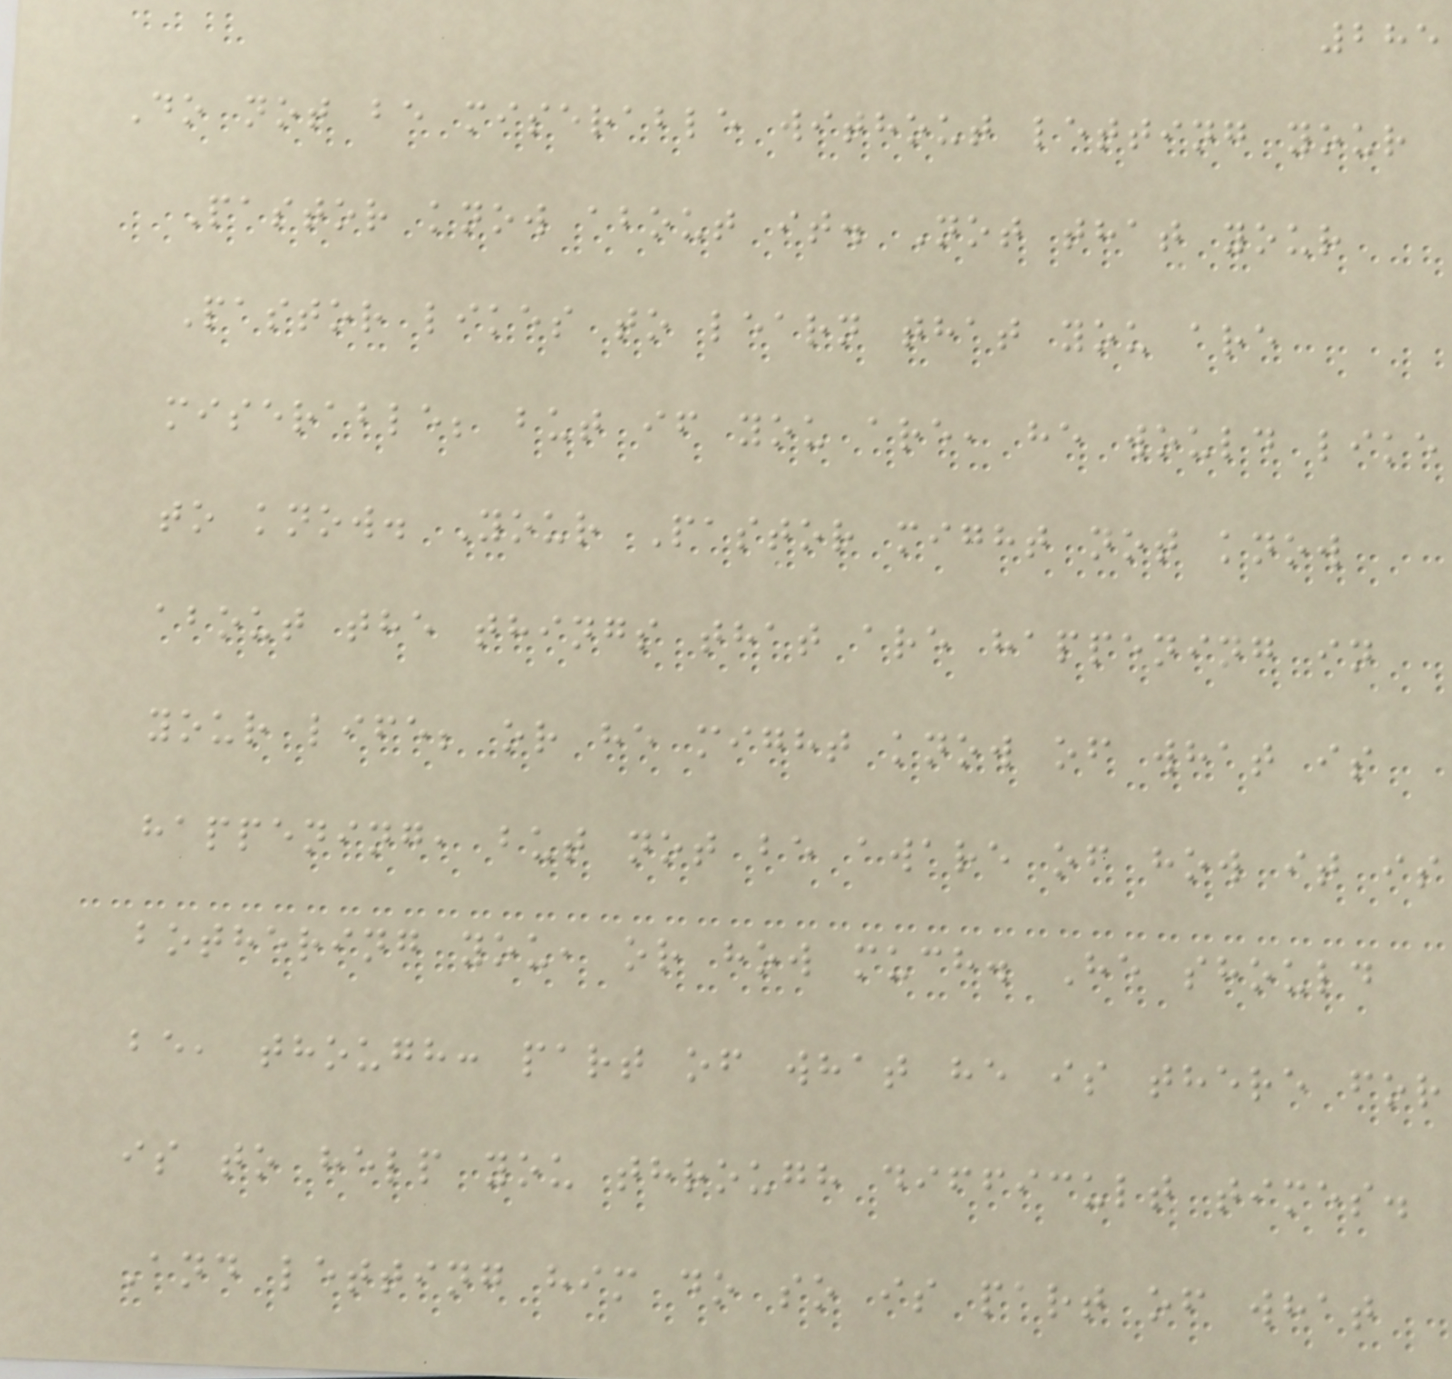285
Do not be miserable without letting your
Pastor know about it. Not that your
Pastor likes to learn that you are
miserable; but if you are, he would like
to know. Your Pastor might not know
about the things that are happening in
your life; or he might know of what is
happening, but not be aware of how it is
bothering you, or how much. He should
be, though: part of what he is there for
is to help you through difficult times.
And letting him do so is part of what
